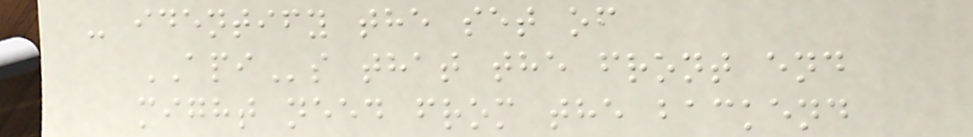- identify the set of
APIs that the front end
might need from the backend
